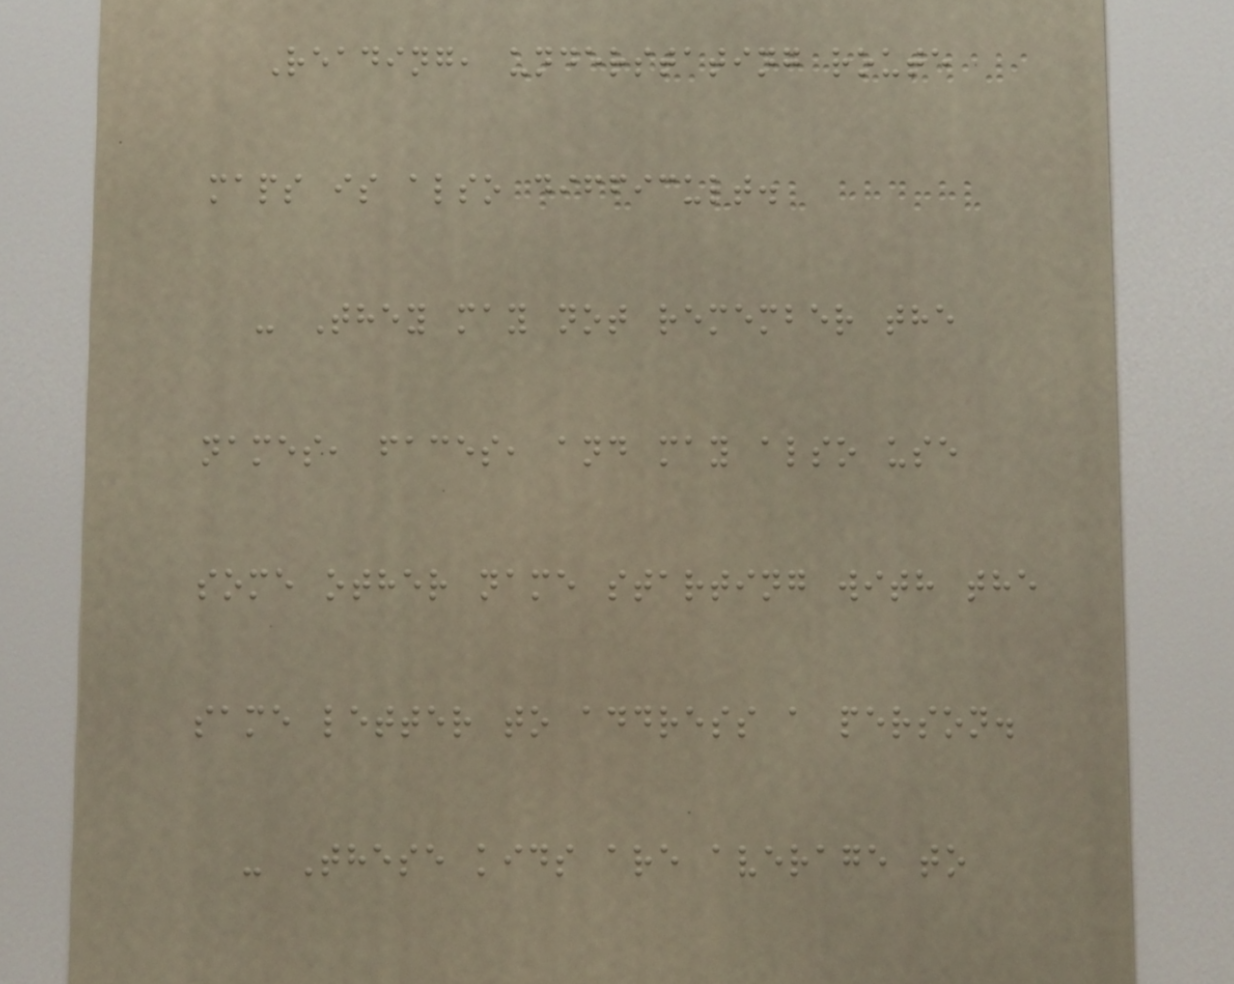Reading, understating route
maps is also difficult.
- They may not remember the
names, faces, and may also use
some other name starting with the
same letter to address a person.
- These kids are average to
